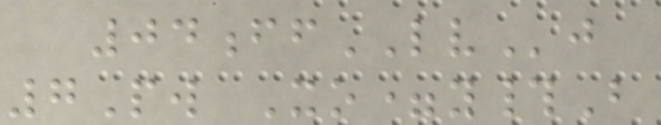04ffLVj
7Pw Xo=y#B
